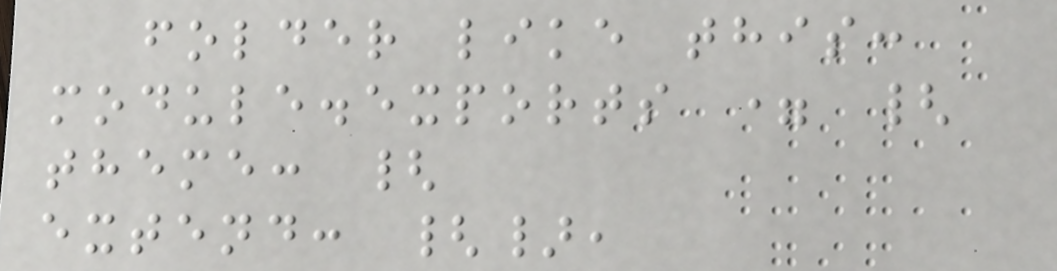folder like this:
module.exports = {
theme: {
extend: {},
